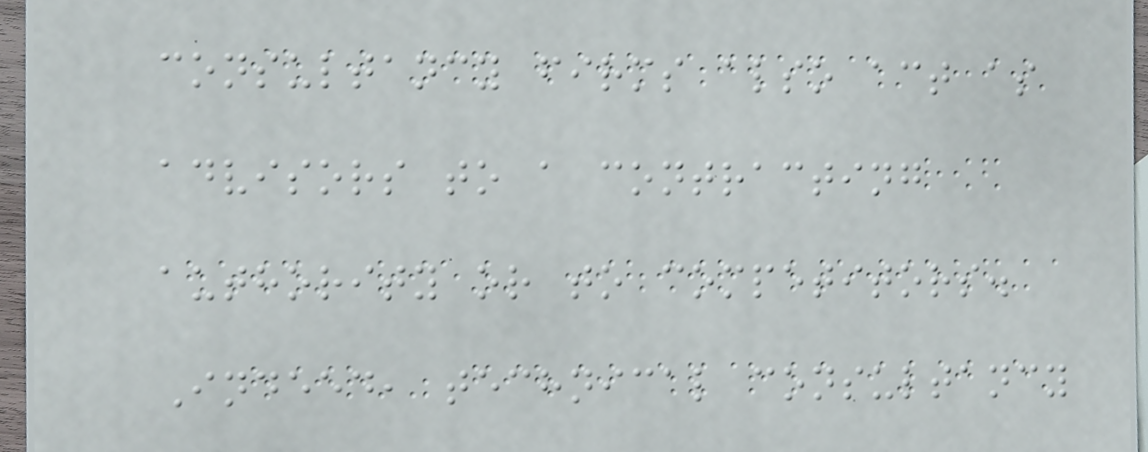consultancy firms also act as
advisors to a contracting
authority or to competitors.
Indeed, technical consultancy
